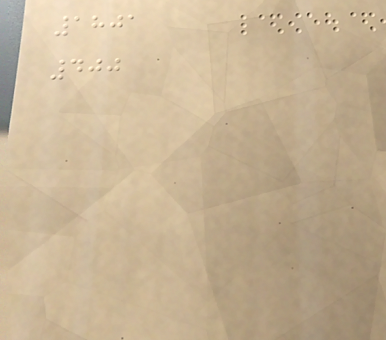1801
400
